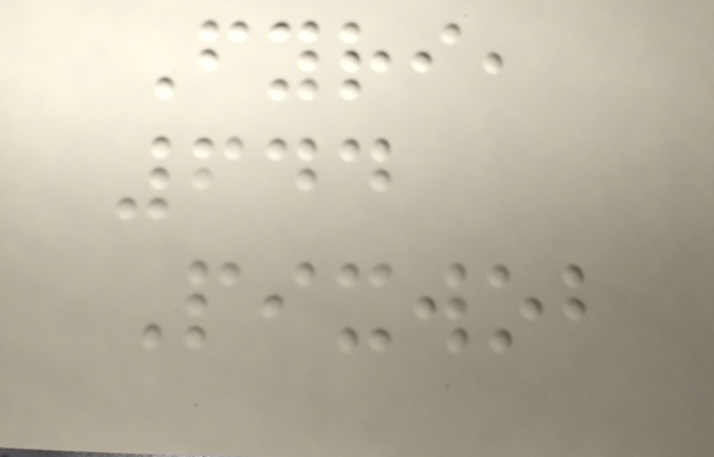Fyri,
644
Pixwob
